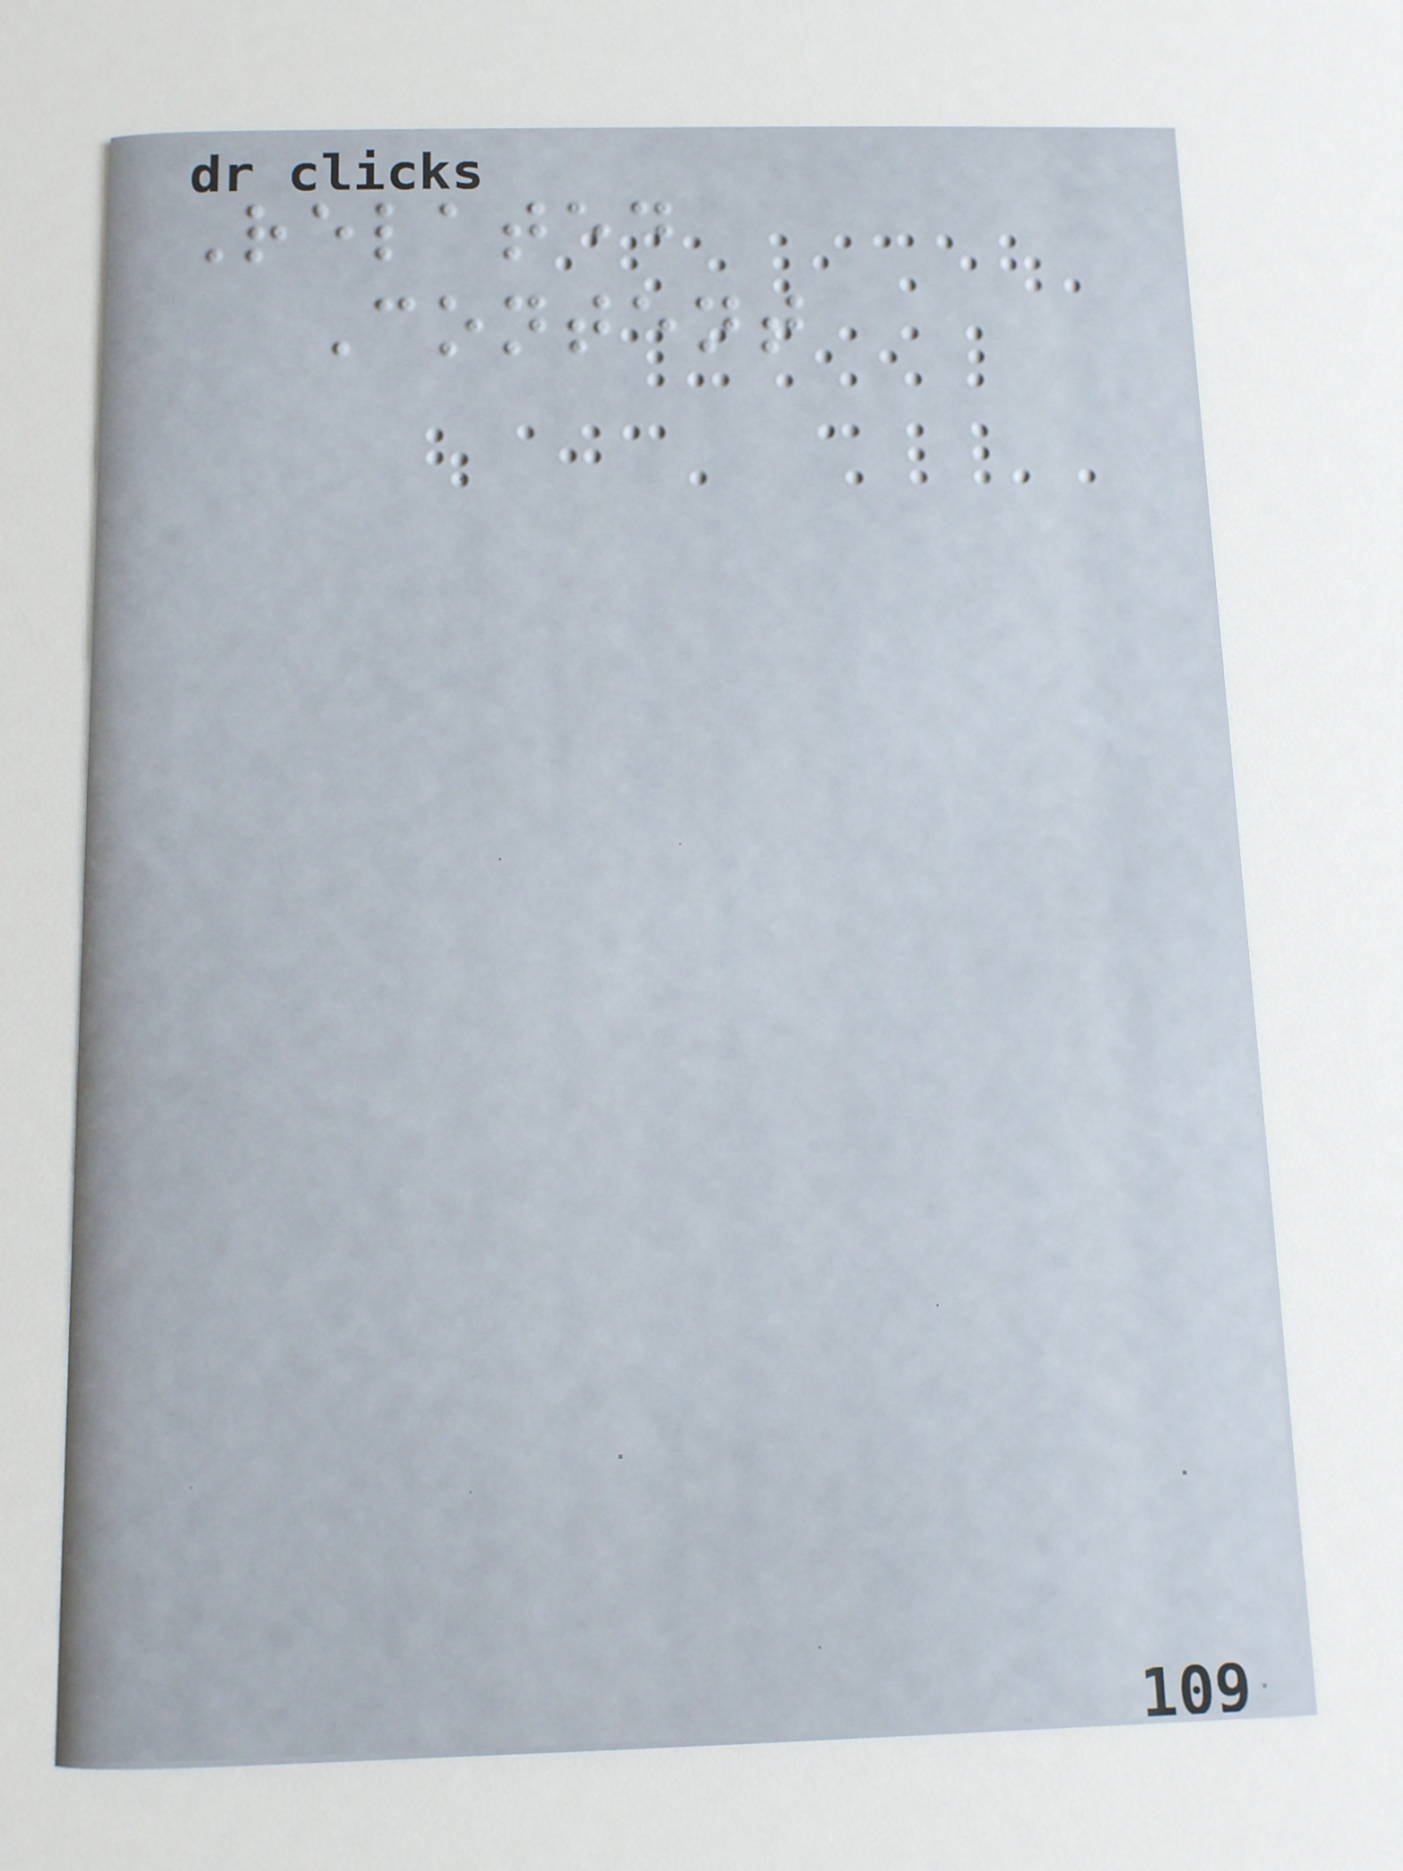Related
Content
